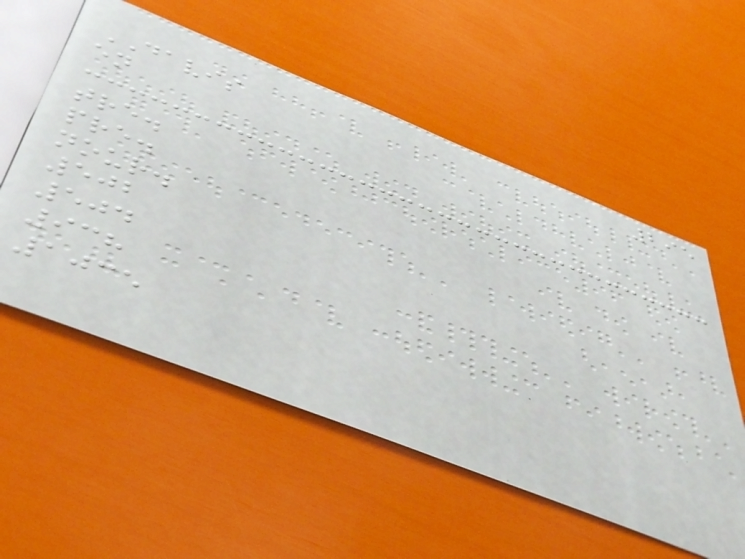295
DAVIS
en
tre.
pre.
nour.
502
504
938
1035
